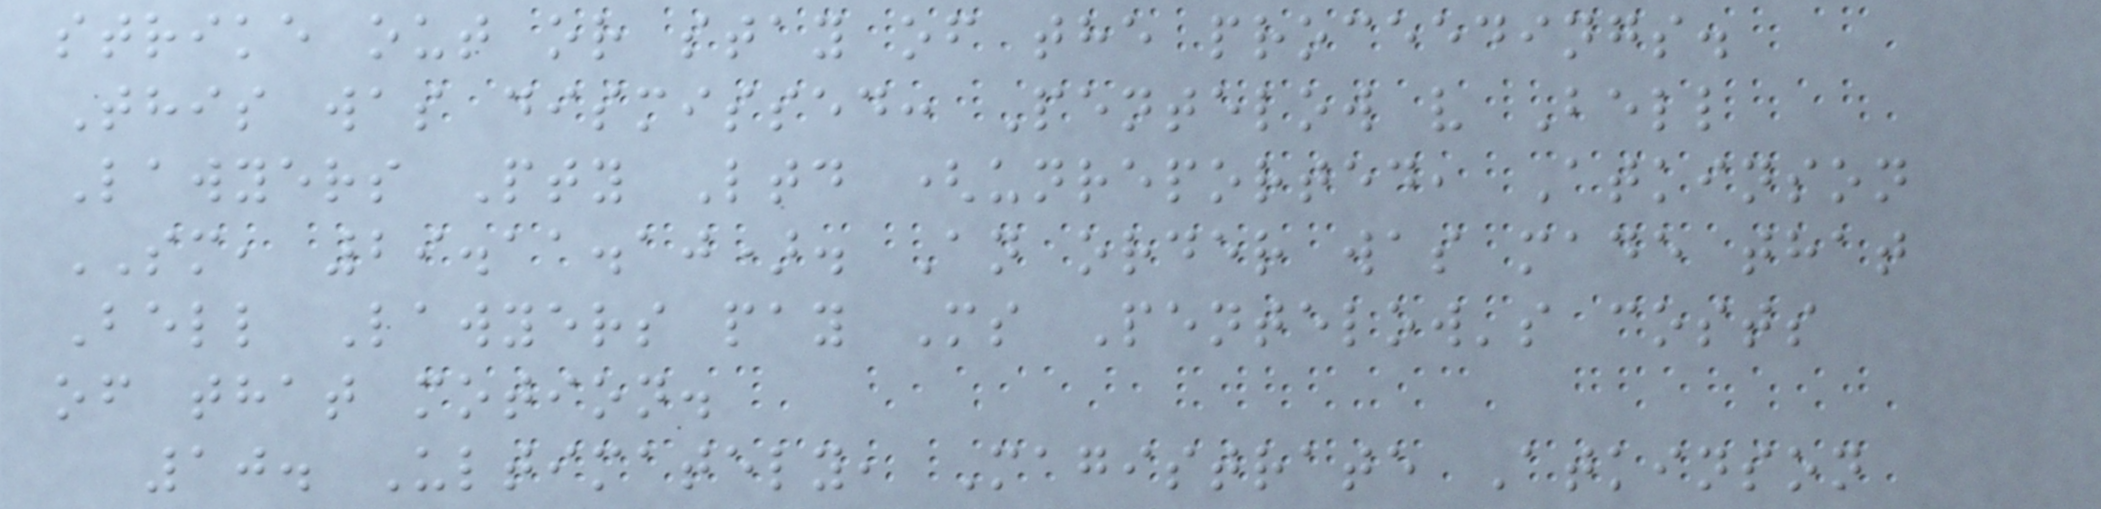strike out or stay of the proceedings.
This was dismissed: Pentelow v Bell
Lawyers Pty Ltd (unreported, Atkinson
SM, 29.11.10). An order was made that
Bell Lawyers pay Ms Pentelow's costs
of that motion.
10. Ultimately, Magistrate Atkinson
